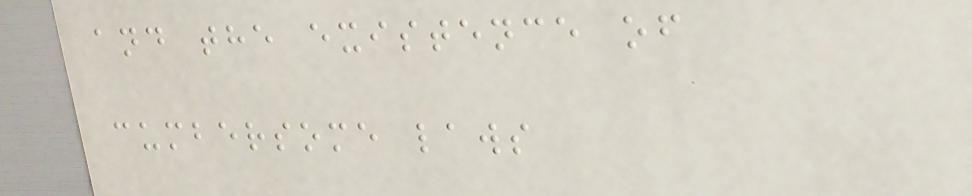and the existence of
cumbersome laws
